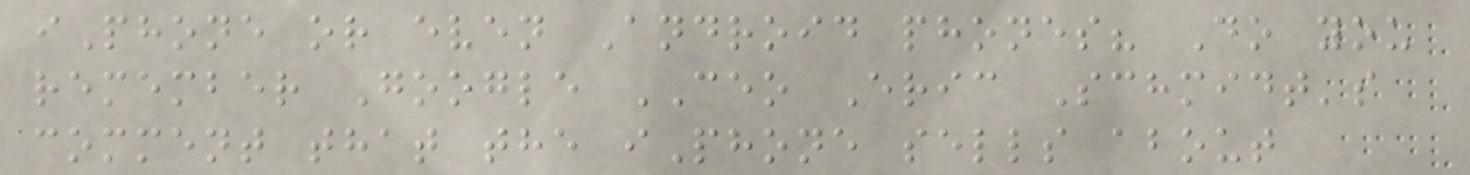iPhone or even Android phones? Do you
remember Google CEO Eric Schmidt's
comment that the iPhone sells about
